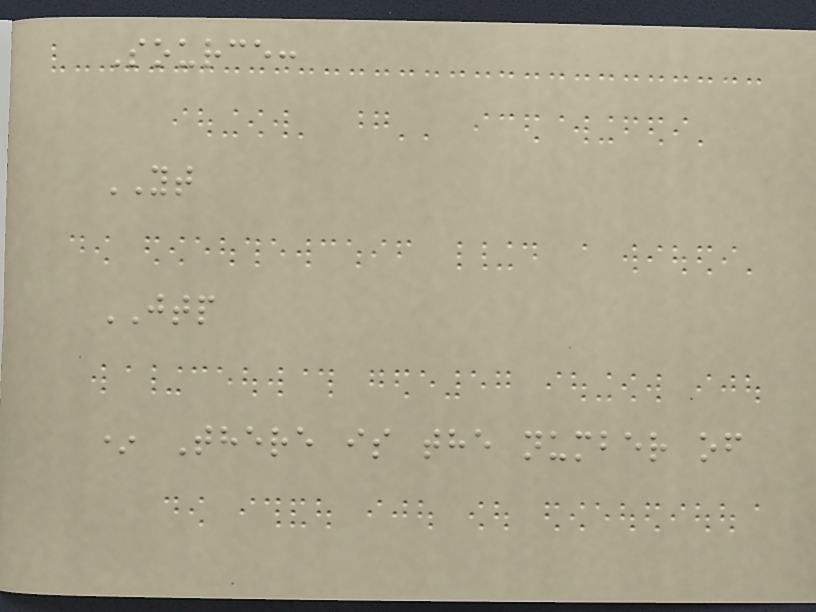Source:
YT
JTP
* There is the number of
